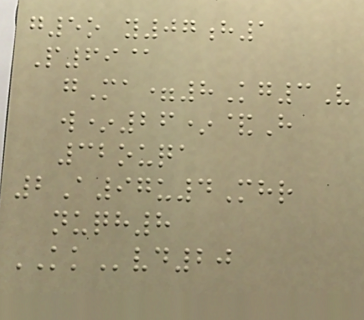g5o y07h1
P69@
gMa=8Kg3V
w*26*&H
32ouqa
2A97u4Mhr
nuqh8
KKvd20
